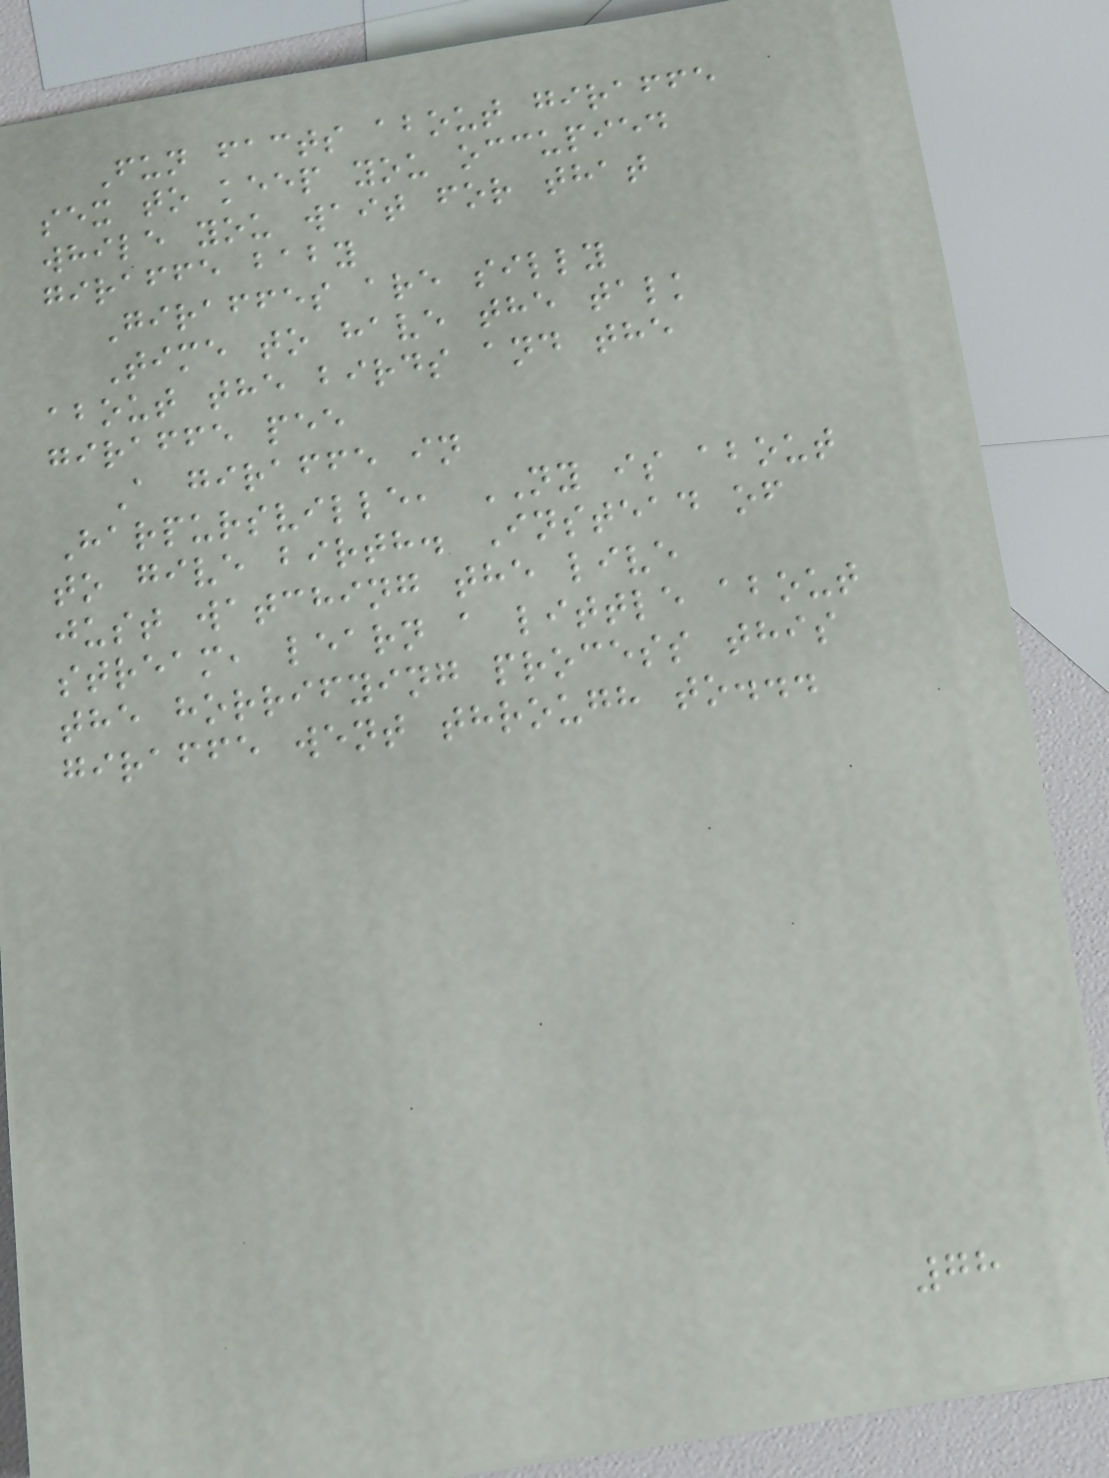Fun facts about giraffe
sex to keep you occupied
while you wait for that
giraffe baby
Giraffes are silly
Time to have the talk
about the birds and the
giraffe pee
A giraffe in
Harpursville, NY is about
to give birth. Instead of
just watching the live
stream, learn a little about
the horrifying process this
giraffe went through to...
78
